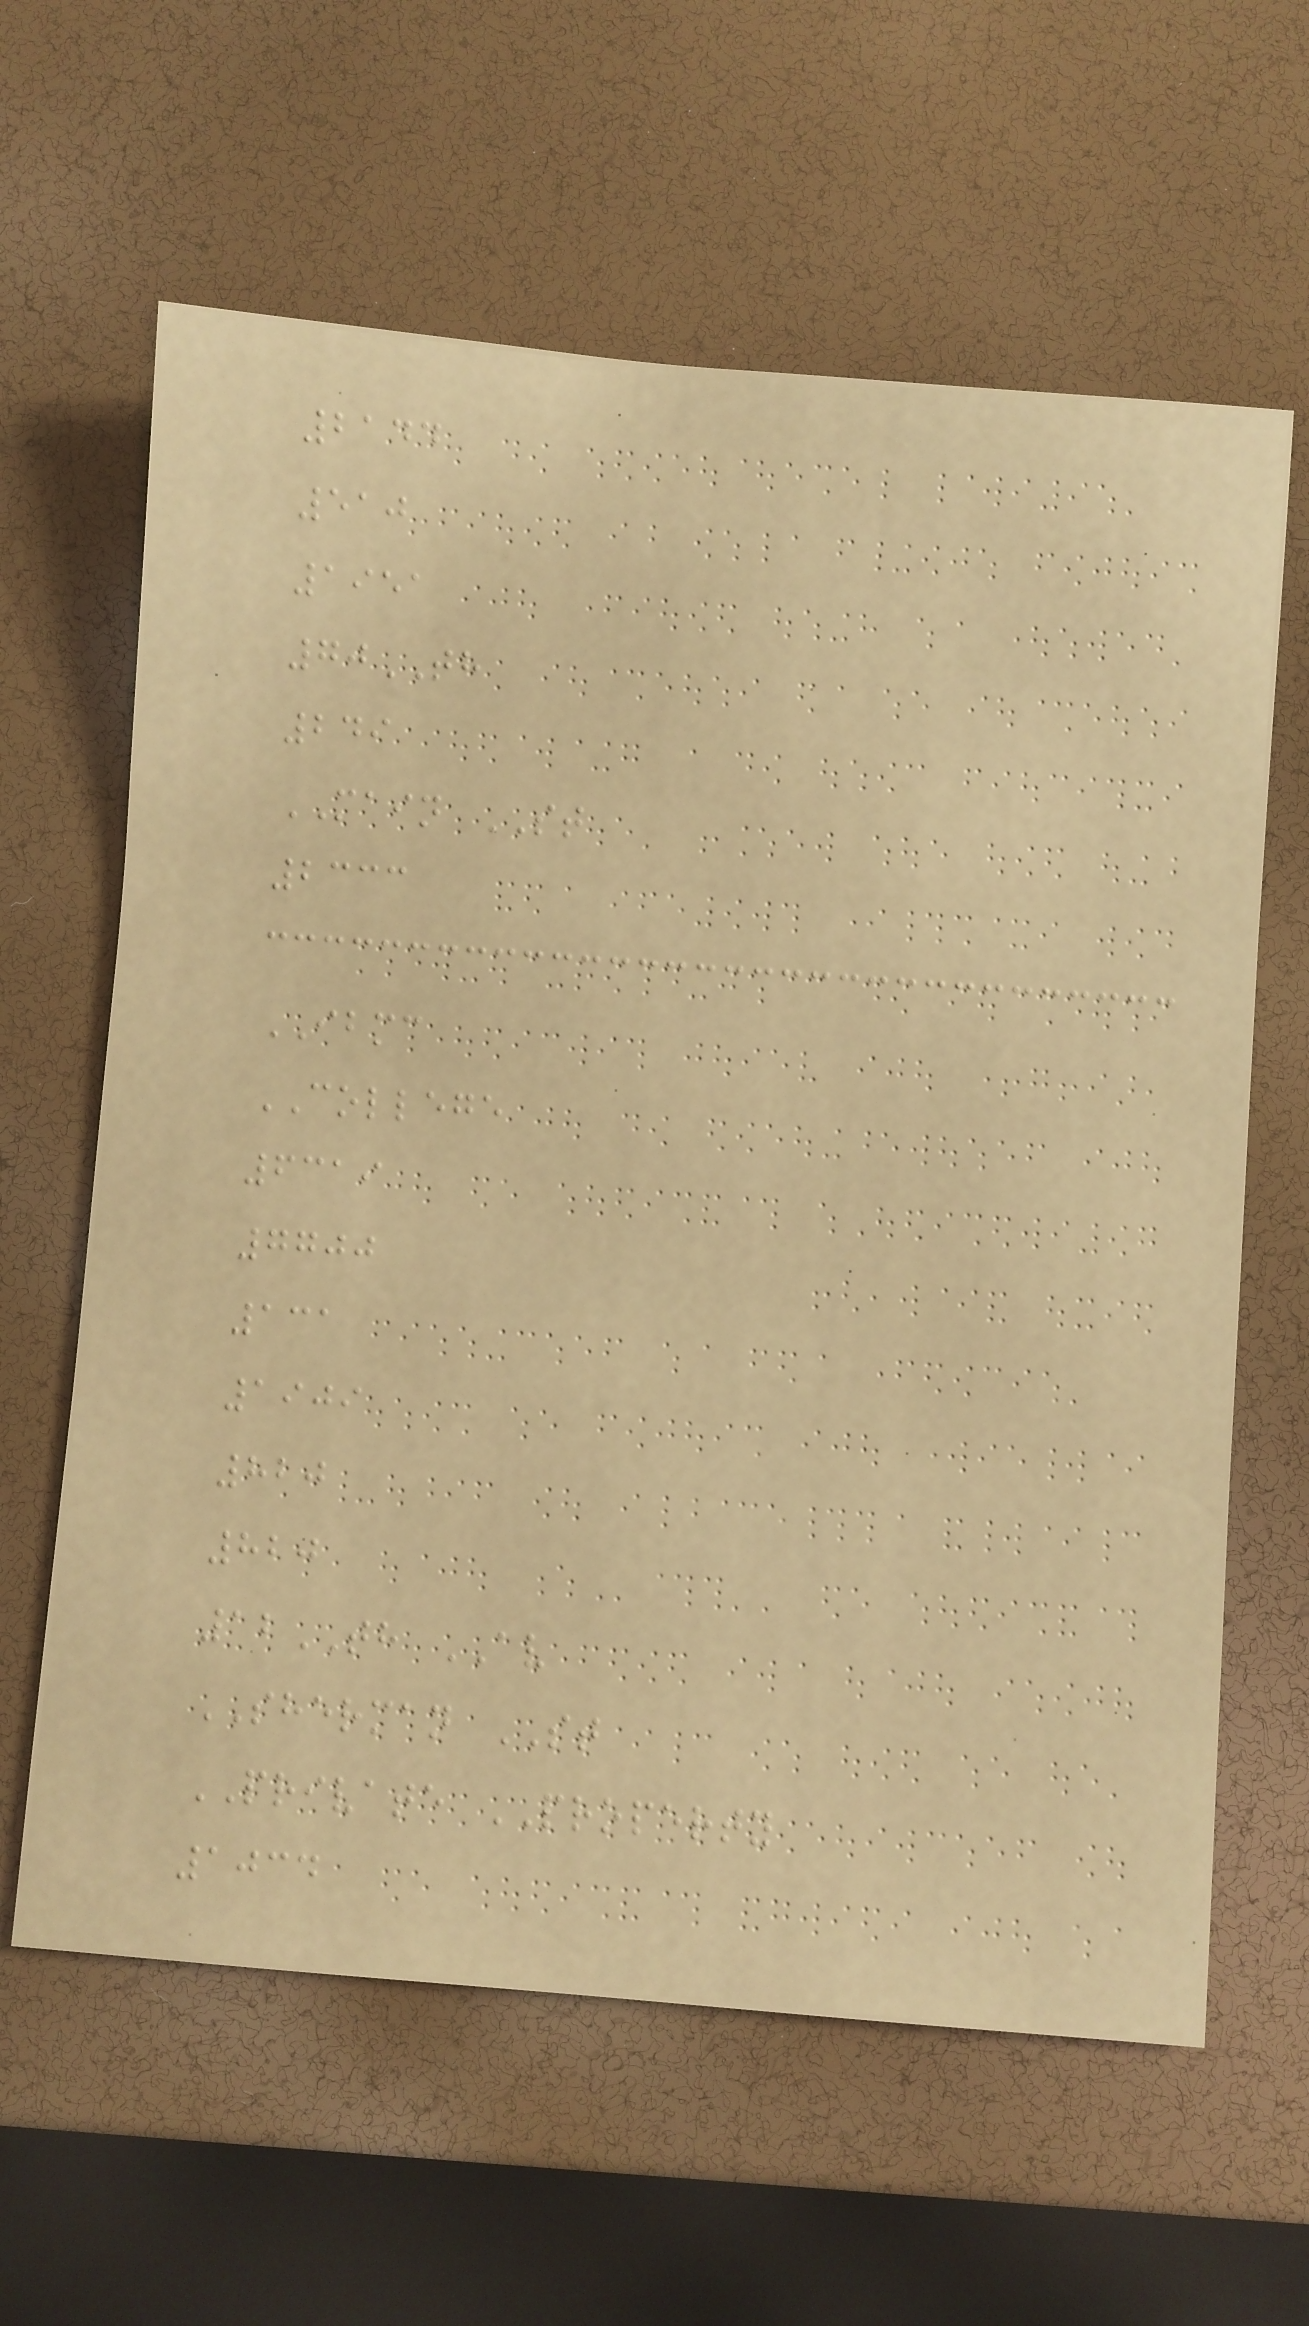2144
510
1951
70TH
249
MAIN ST
2333
IBMC
COLLEGE
6319
7700
131
1909
820
820
12TH AV
SHERMAN ST
PRIVATE PROPERTY
1034
